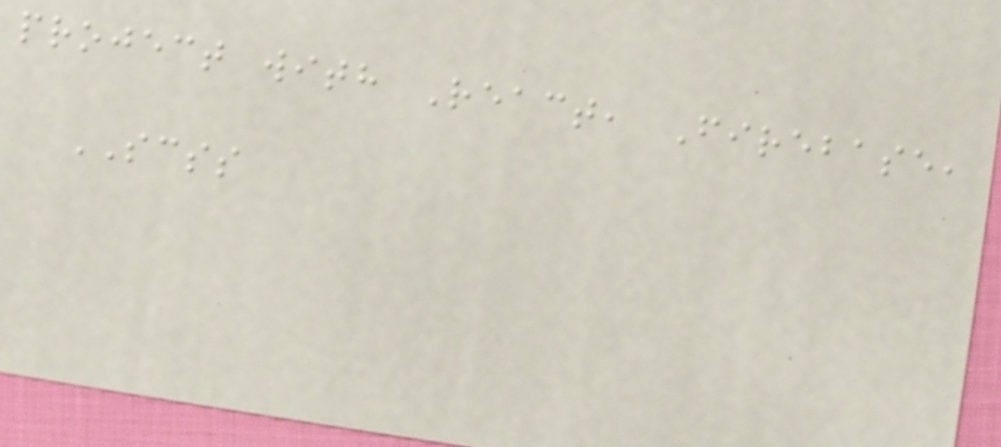project with React, Firebase,
SCSS
